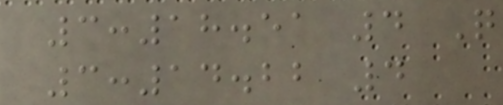3:18.51 4 Q
3:14.22 4
